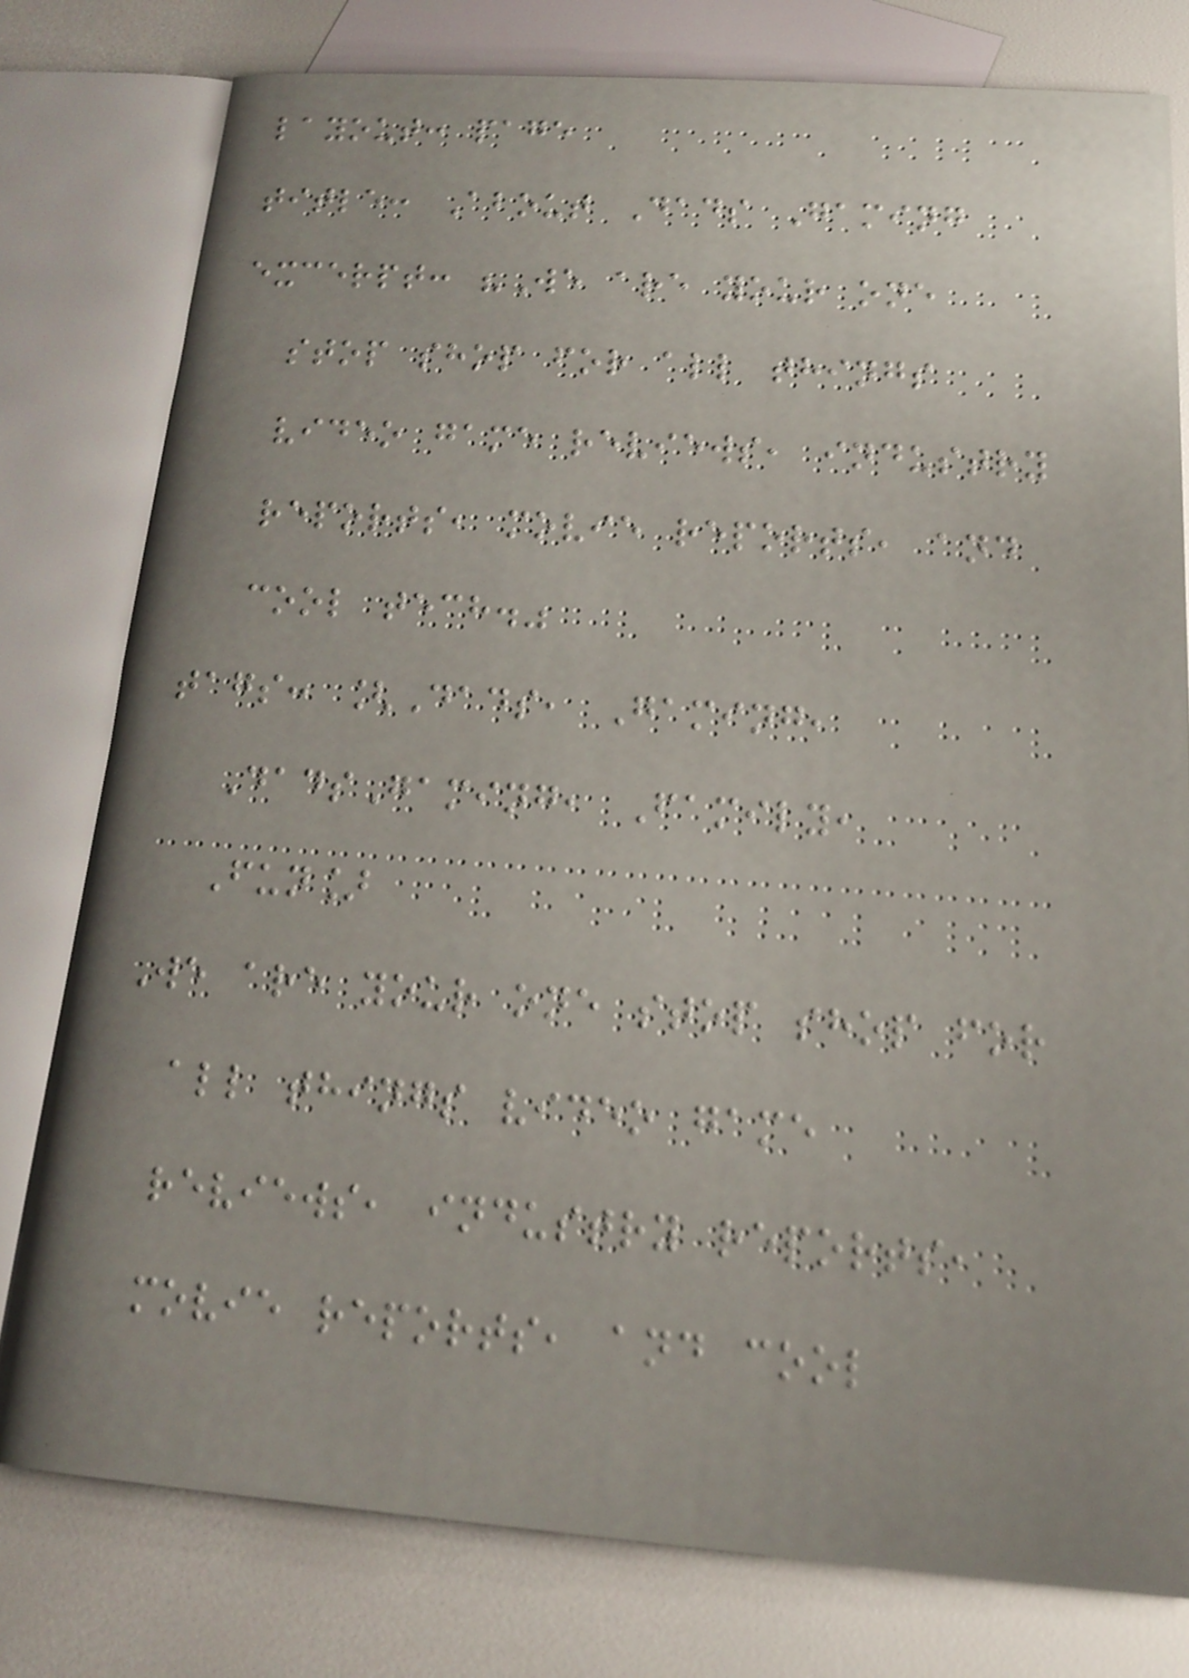layout: page
title: About Dads Gaming
excerpt: "We are your one
stop shop for all things
video game reviews, industry
reports, movie reports, and
cool tech."
tags: [Dads, Gaming,
DadsGaming, Family,
Fun]
We are your one stop shop for
all things video game
reviews, industry reports,
movie reports, and cool
